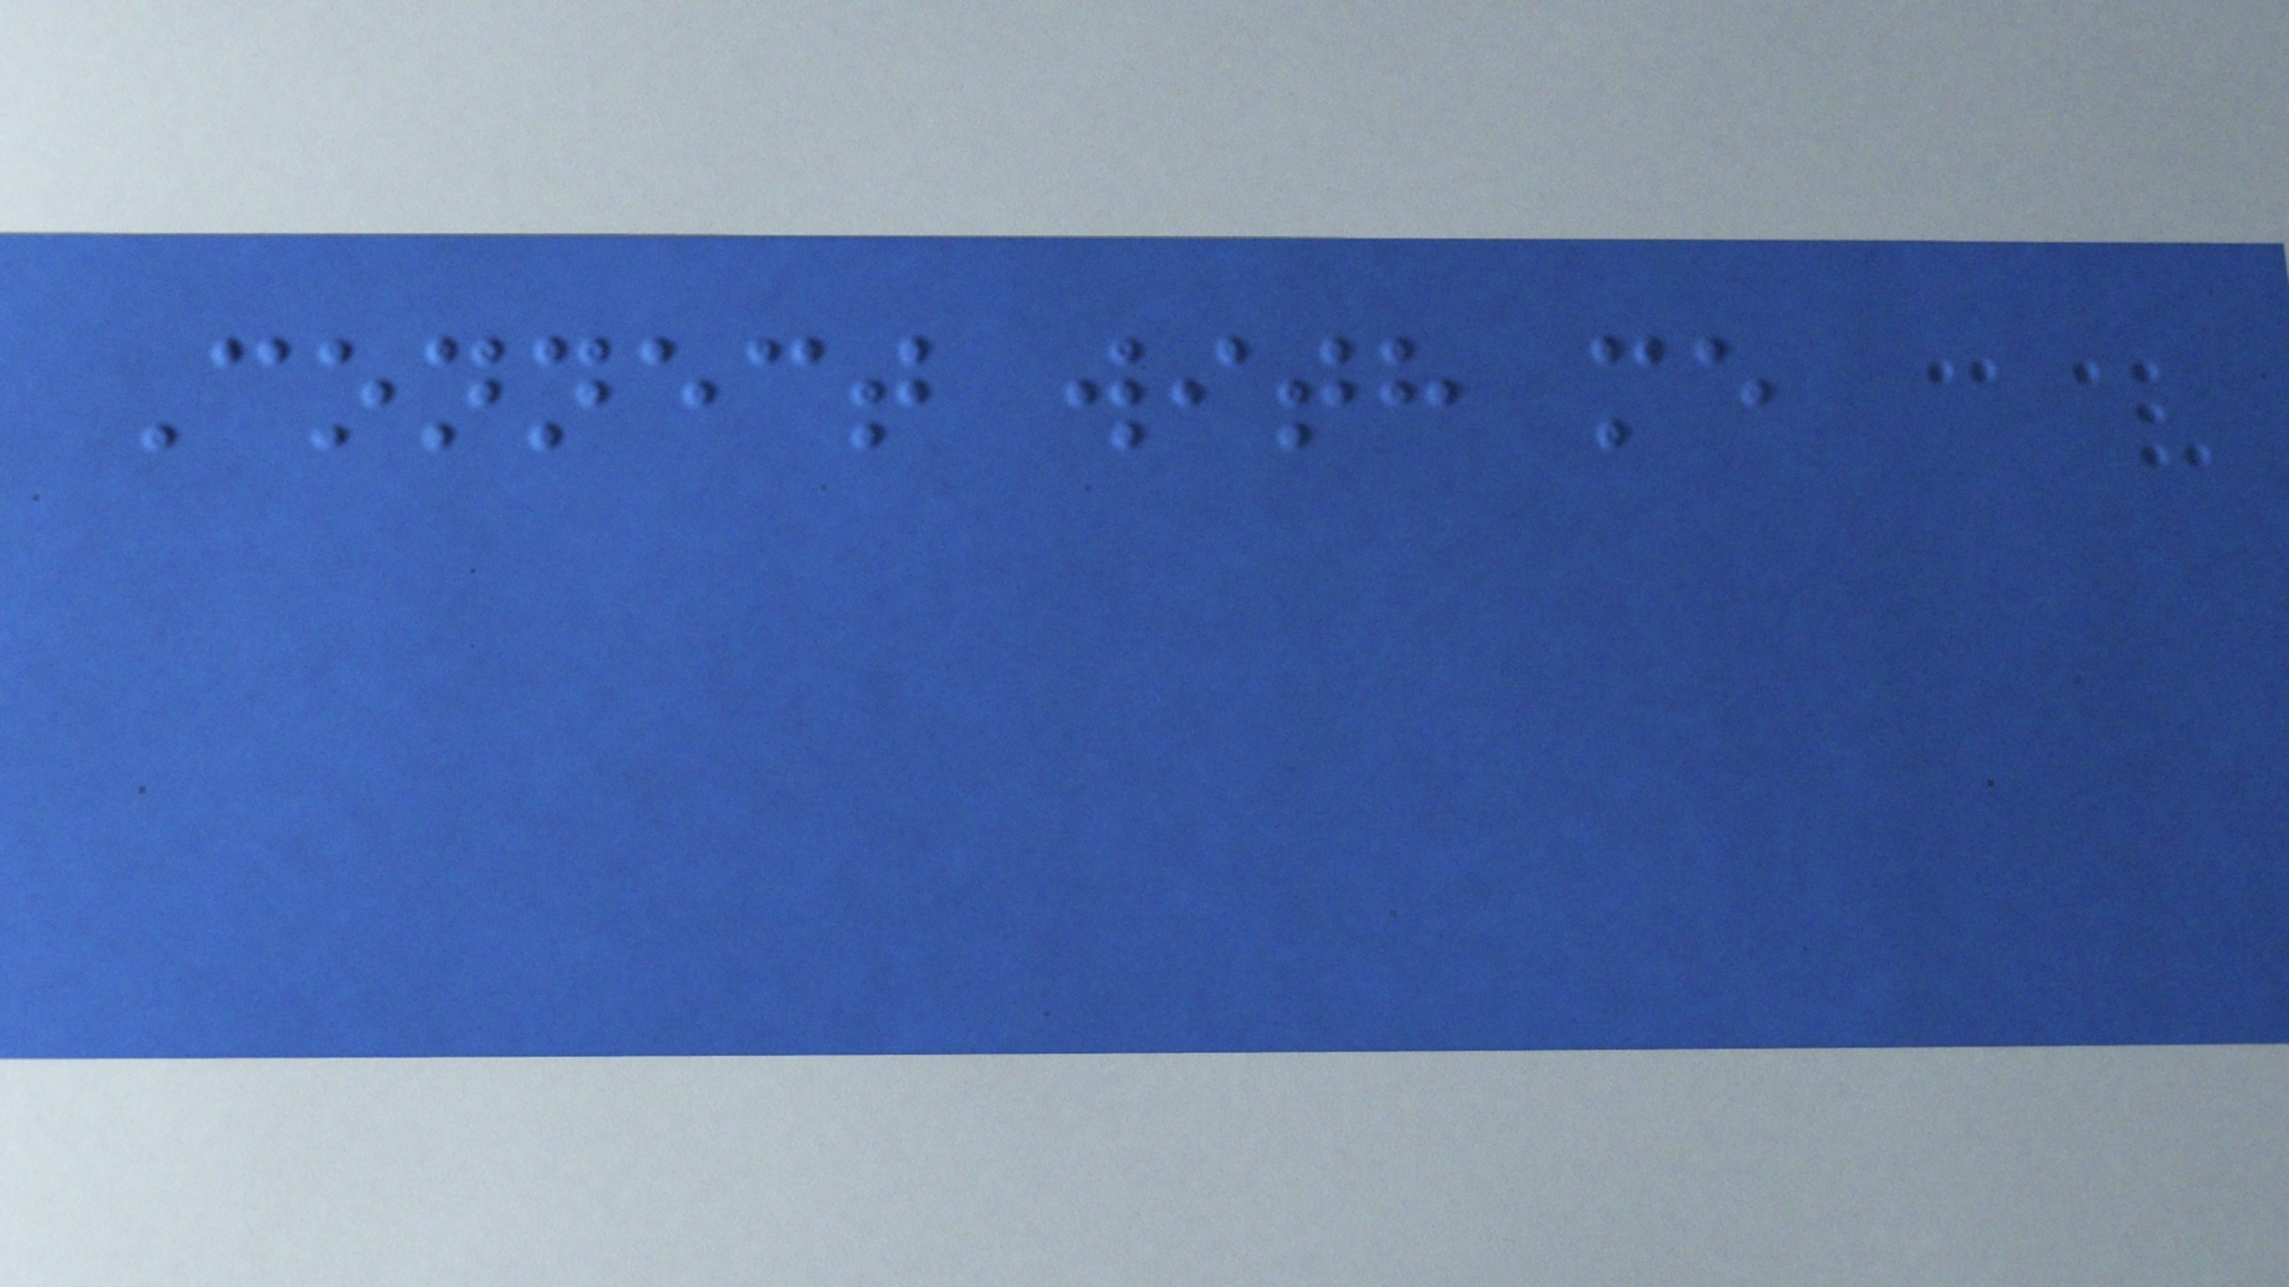Connect with me
